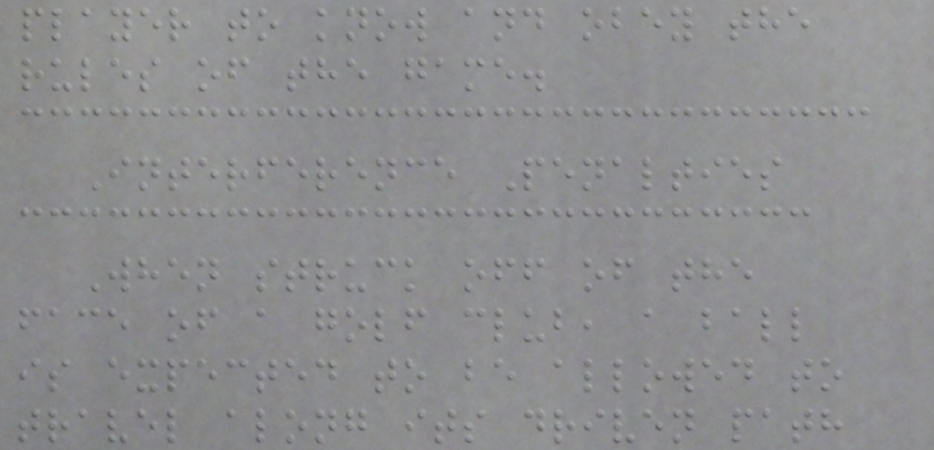player to know and obey the
rules of the game.
Interference Penalties
When struck off of the
face of a golf club, a ball
is expected to be allowed to
travel along its driven path
